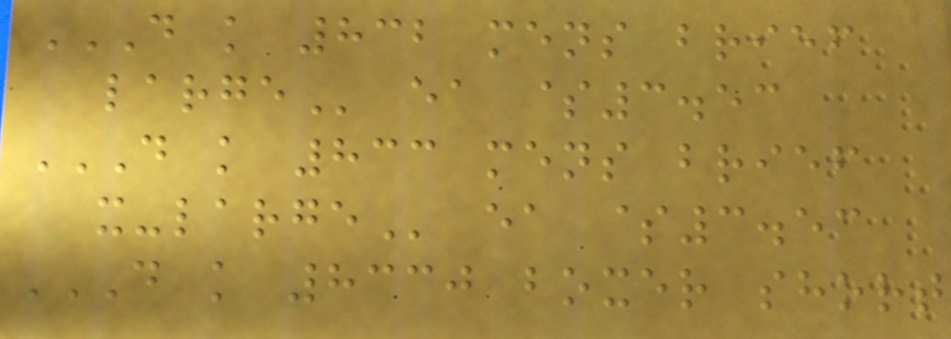D K 832 MENS BRIEF
LARGE ea $3.53
D K 833 MENS BRIEF
X-LARGE ea $3.53
D K 8330 BOXER SHORT
